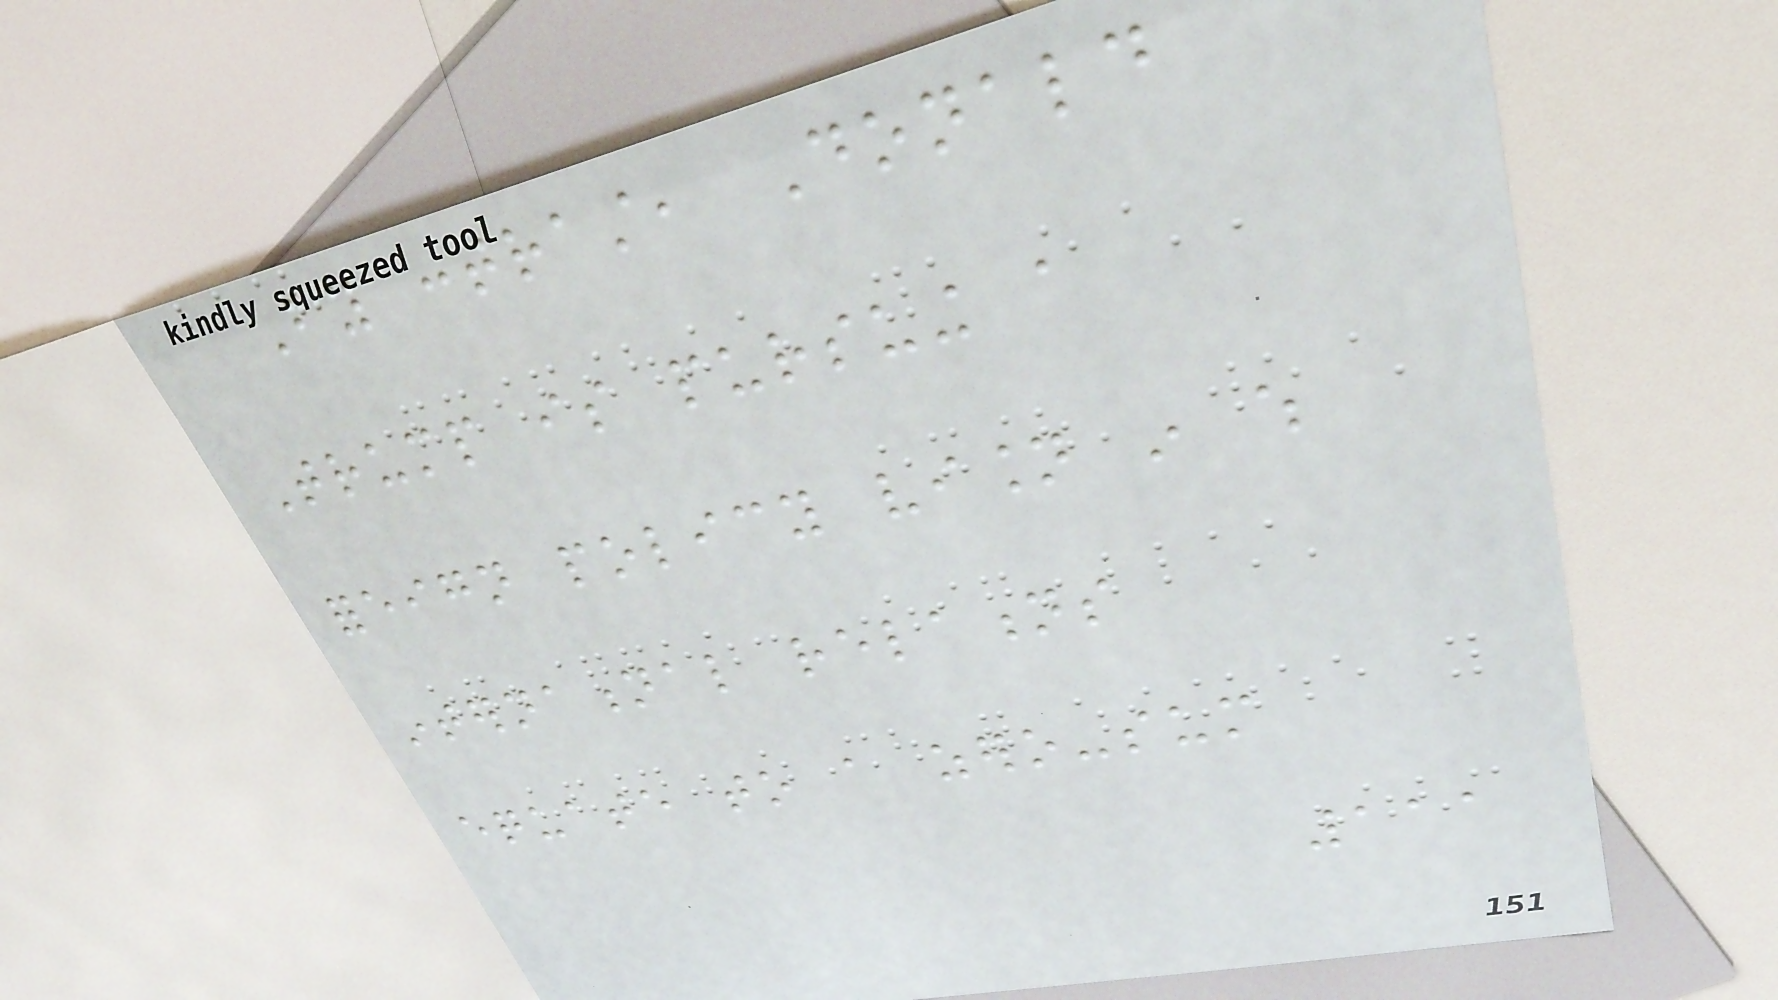By contrast, Donald
Trump is pursuing a
foreign policy vision in which
international relations
equate to a zero-sum
111
